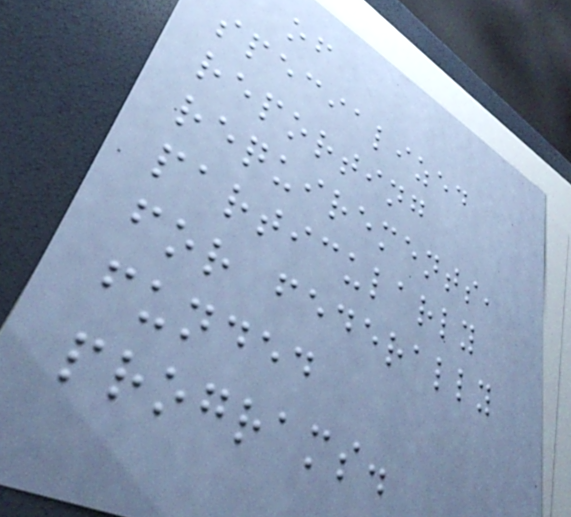of
specialized
reporting
requirements,
particularly
for federally
funded
programs.
